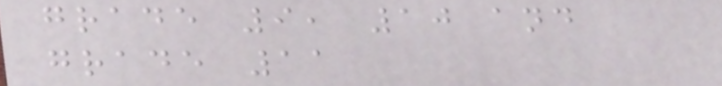grade 9, 10 and
grade 11
